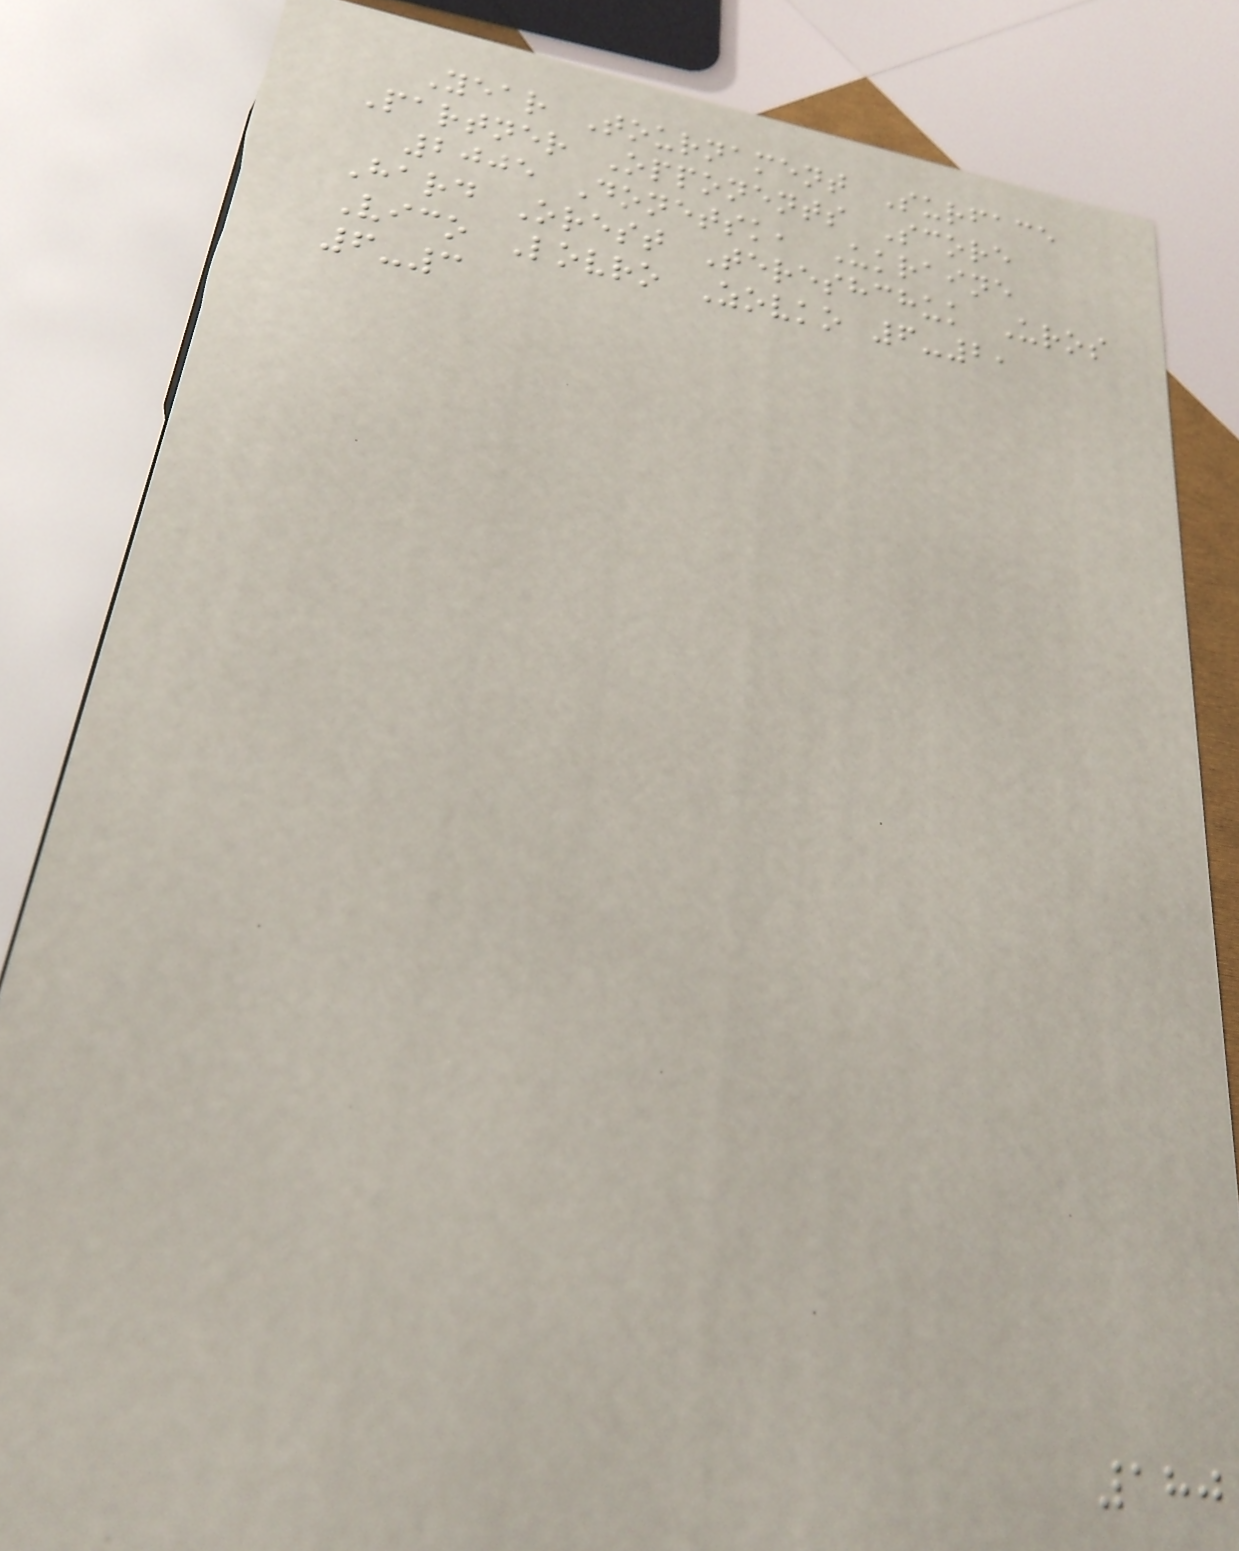Year Tournament Surface
Partner Opponents Score
2005 Donetsk, Ukraine
Hard Orest Tereshchuk Uros
Vico Lovro Zovko 6-2,
6-3
180
